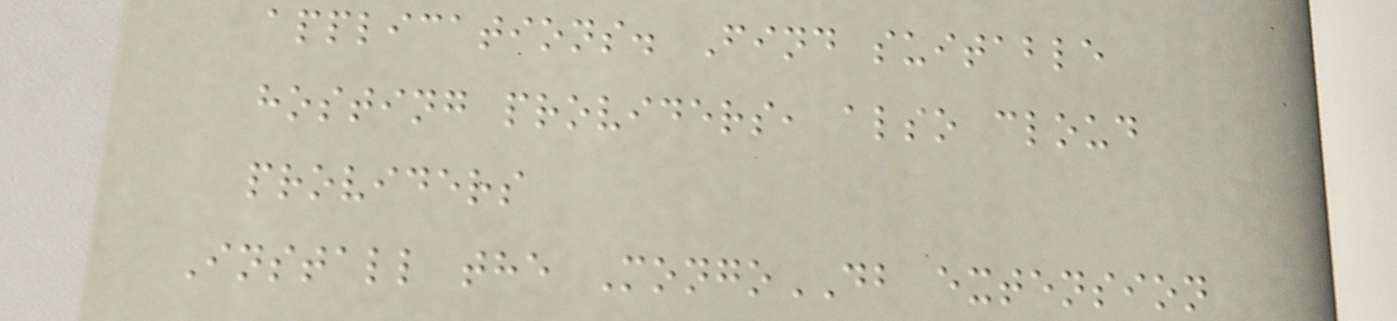applications. Find suitable
hosting providers, also cloud
providers
Install the MongoDB extension
